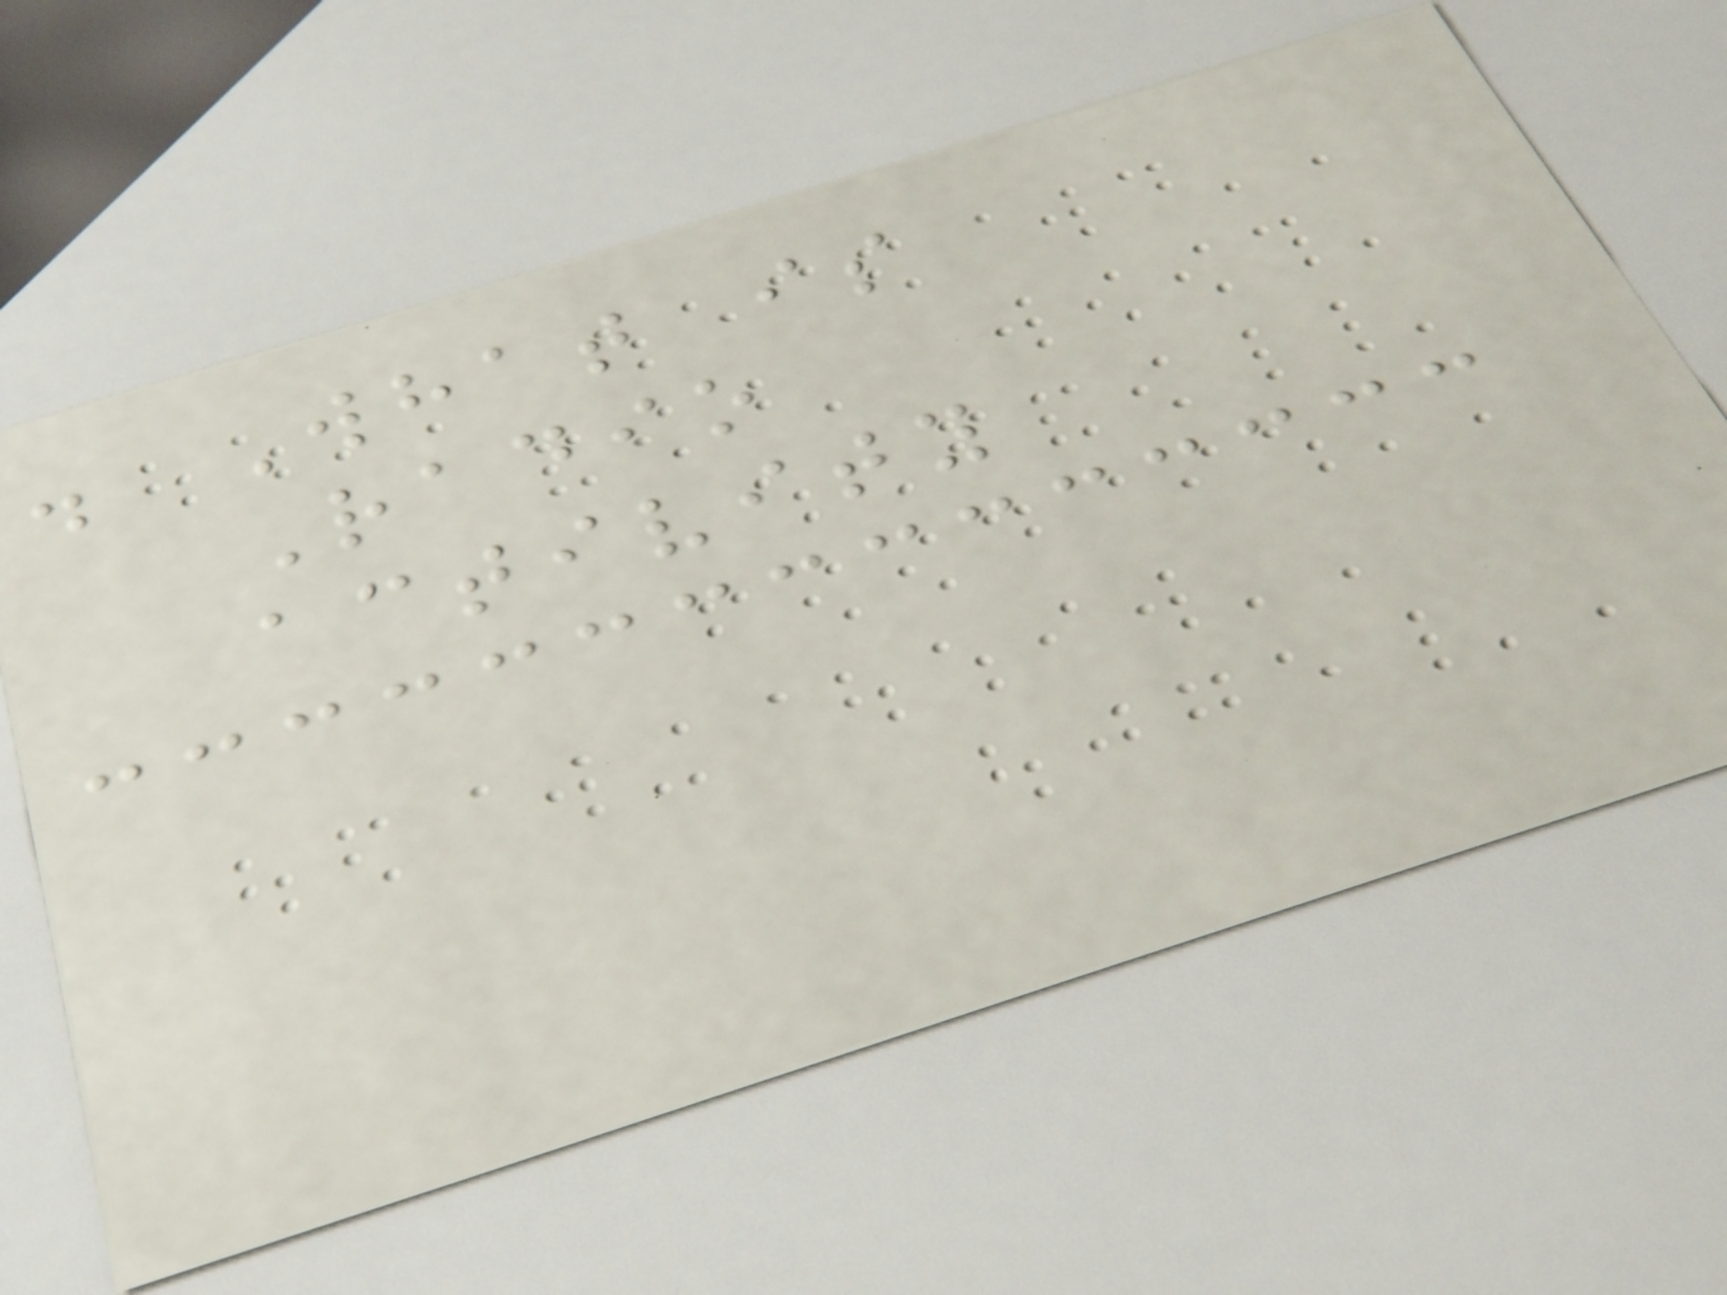. What is
Radio
activity
